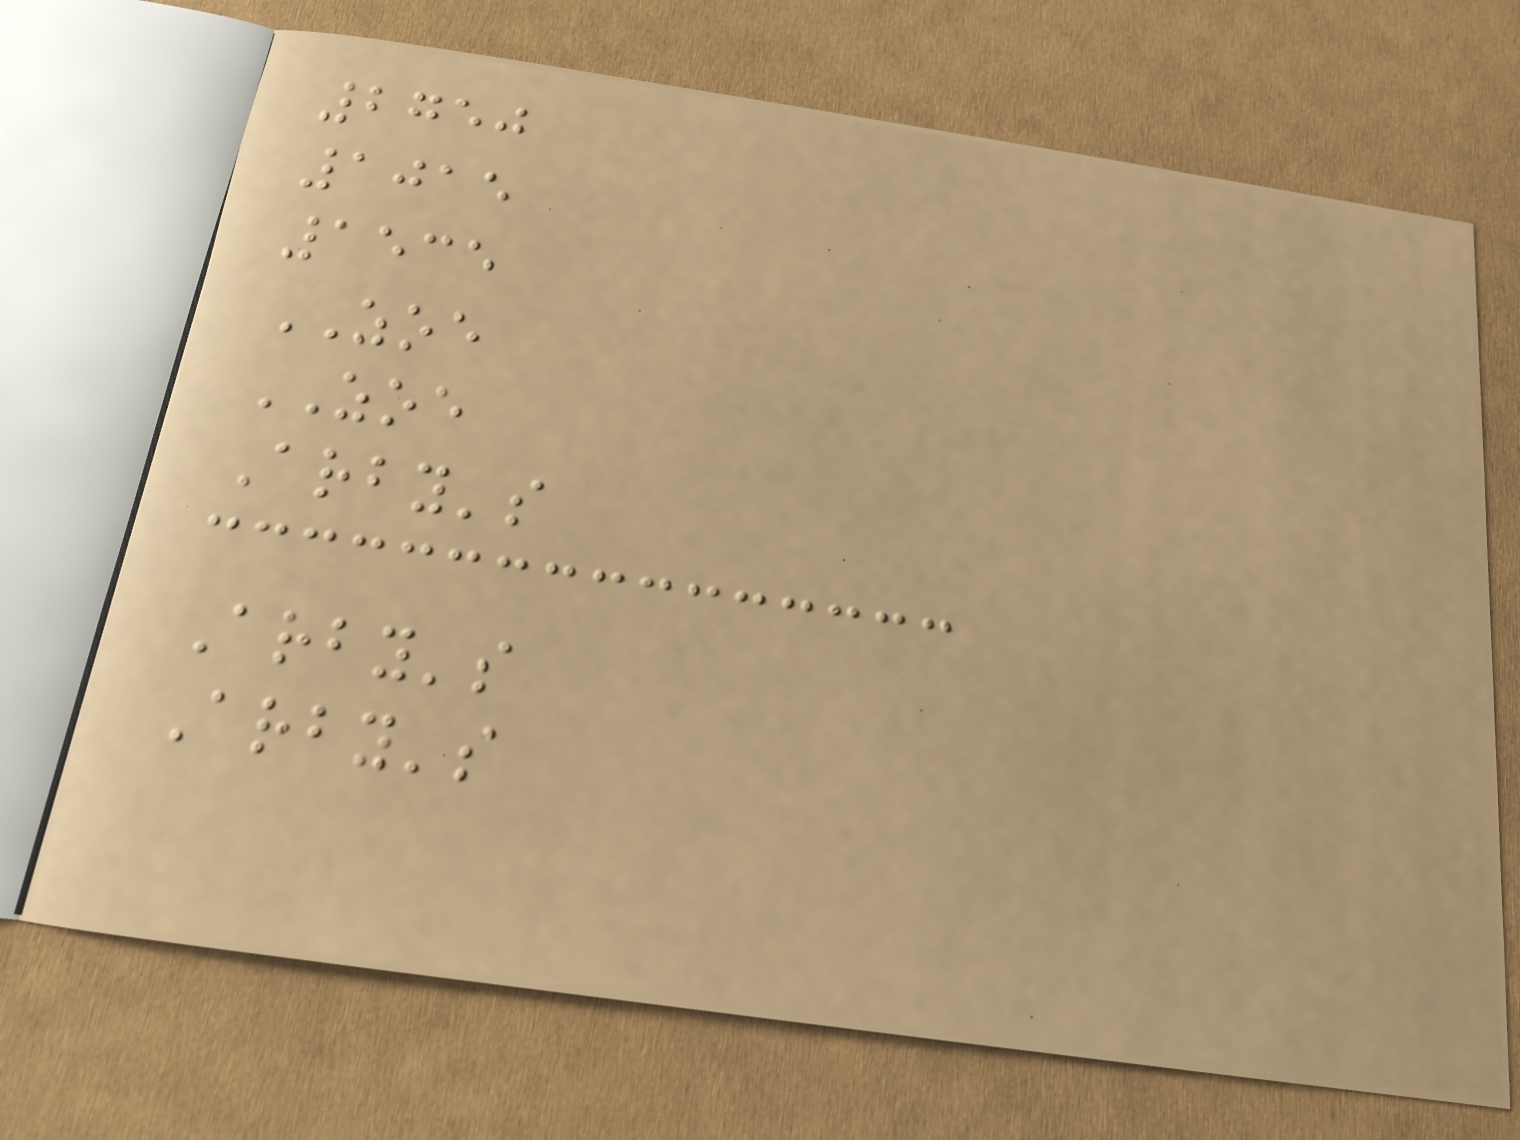2750
1015
1535
ZOE
ZOE
Arby's
Arby's
Arby's
